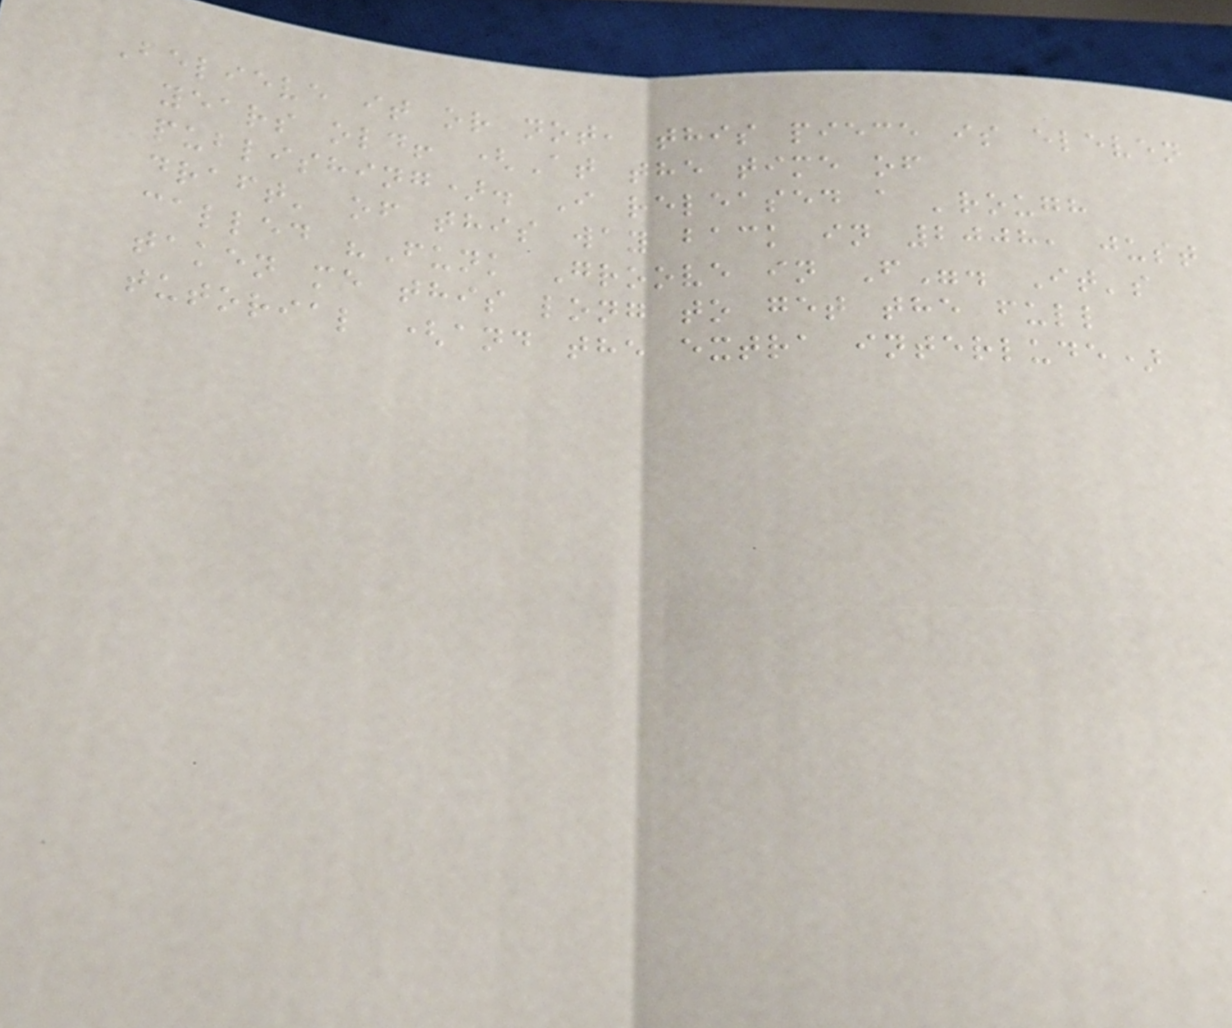Believe it or not, this piece is eleven
years old! (At the time of
publishing). I released a 'rough
draft' of this way back in 2008, just
called "Funk Groove in F". It's
taken me this long to get the full
tutorial (and the extra interlude)
